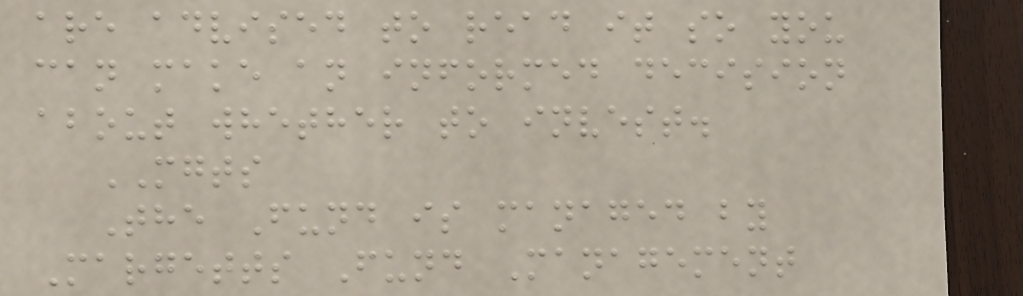are advised to read it so you
can make an informed decision
about whether to invest.
MGTS
The Fund is managed by
Margetts Fund Management
